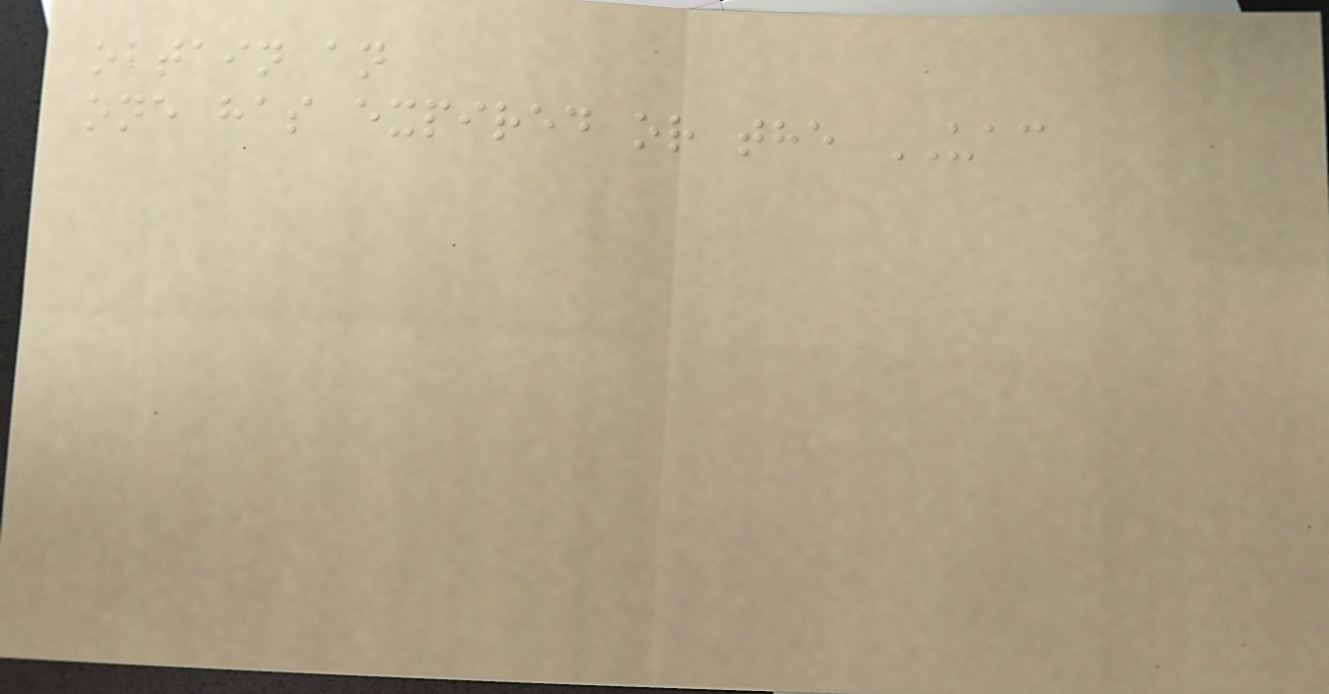obtain an
one has expired or the UAC
